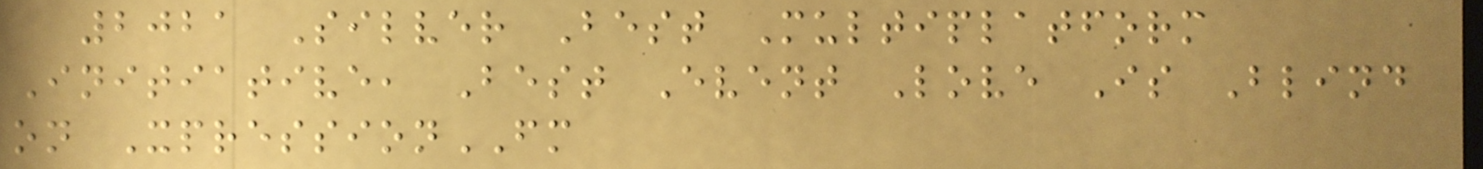2021 Silver Best Multiplatform
Initiative, Best Event Love Is Blind
on XpressionFM
